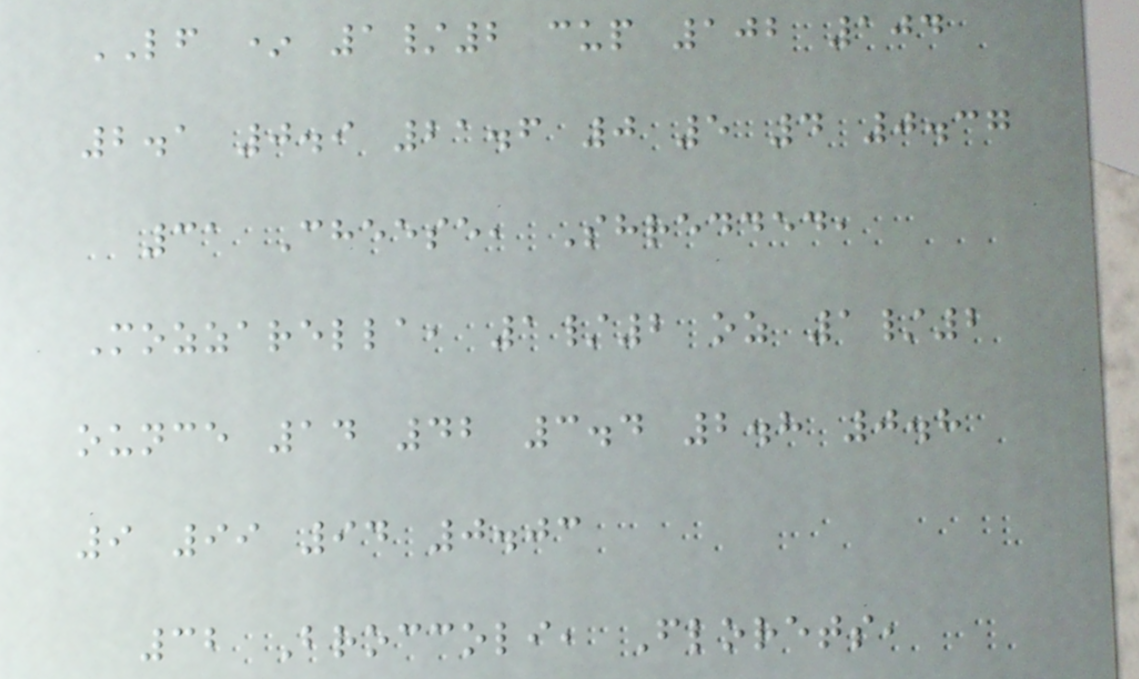LF * 1/2 cup 102 104
2.1 0.9 21.6 0 5 4 0.37
31 Cheese, Shredded,
Mozzarella, 1/2 oz 1/2
ounce 14 42 3.4 2.8 0.8
9 99 94 0.03
32 Broccoli, Florets,
